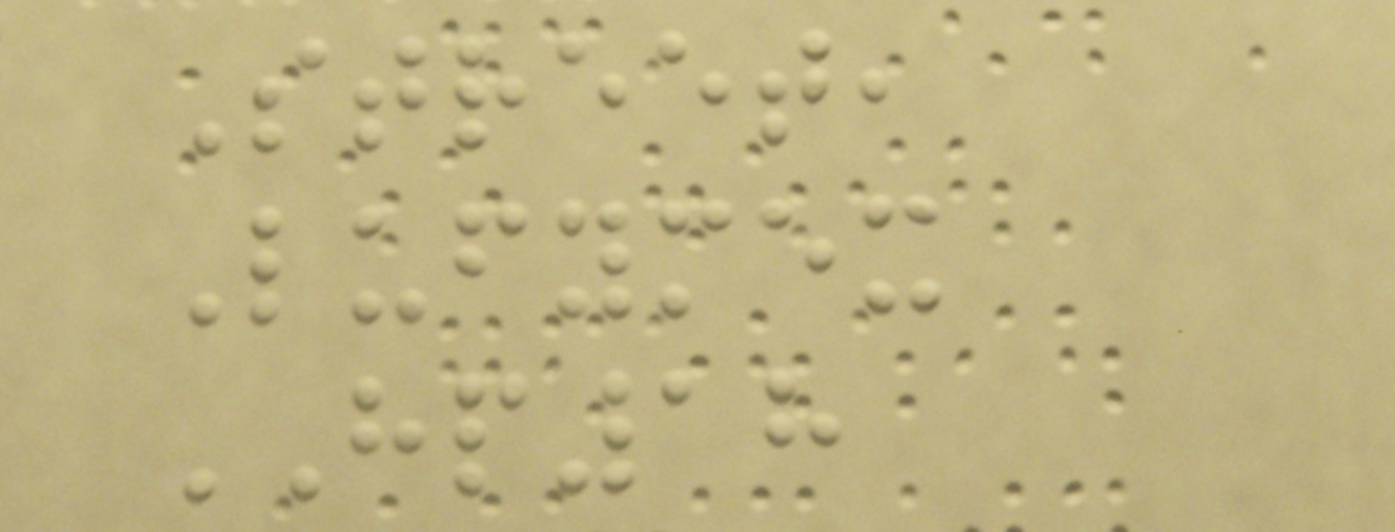Street,
Lufymex
HP18
